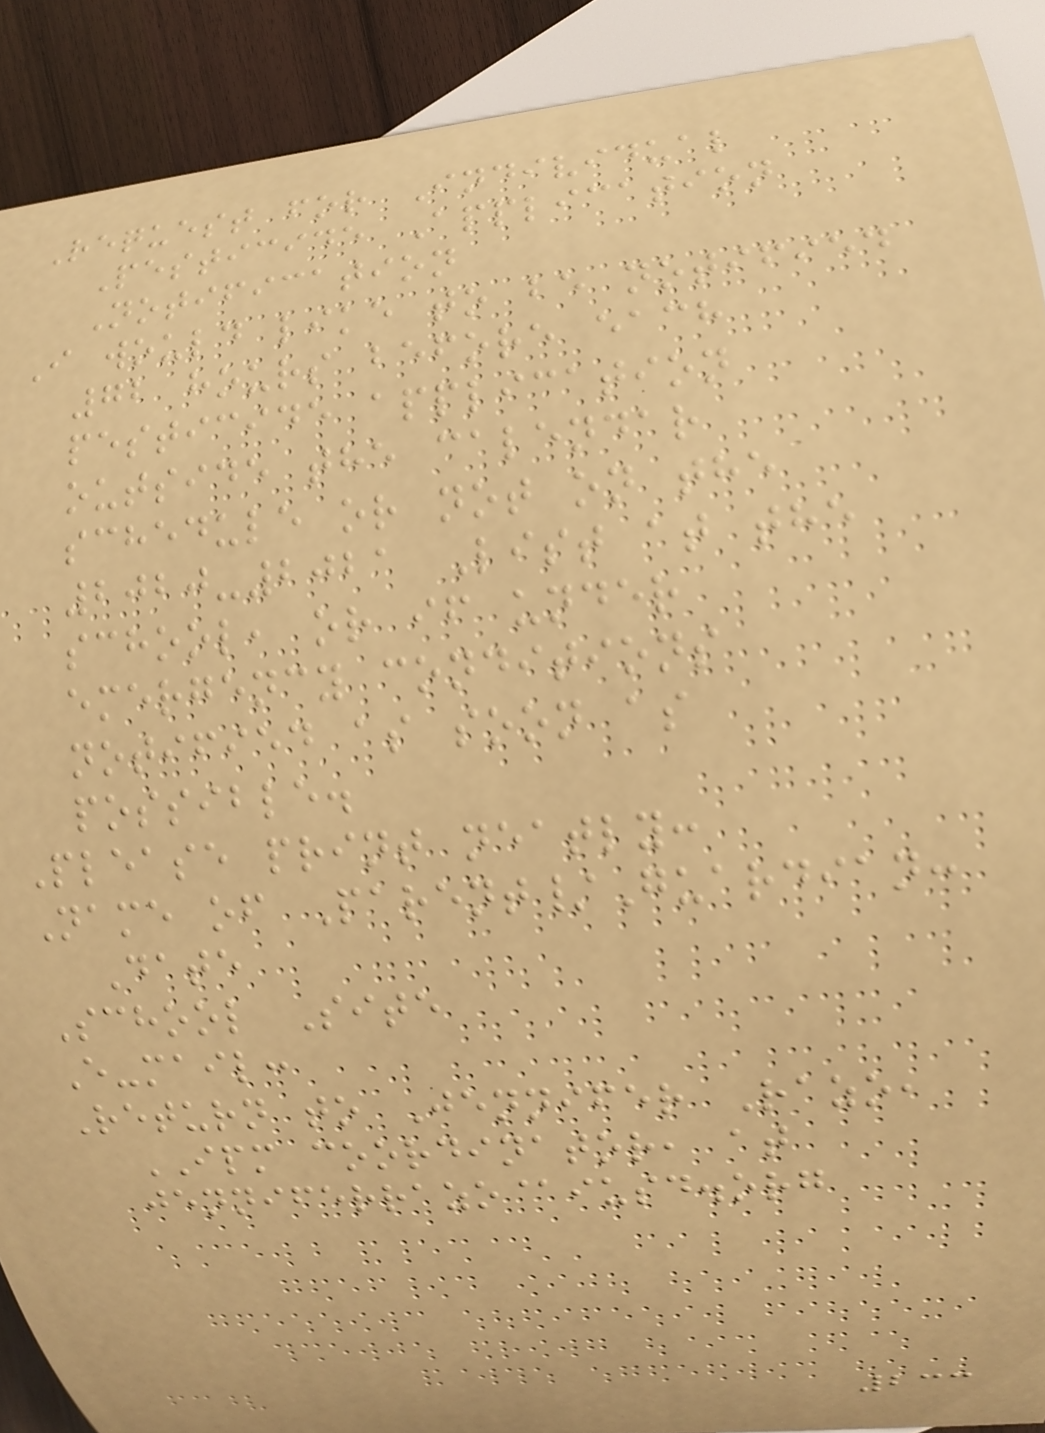Request for Individual
Pesticide Application
Notification
I would like to be notified
72 hours before each
pesticide application
outside the calendar
schedule or not on the
2020-2021 List at the
school, or if under
emergency conditions
notified as soon as
possible.
Please print neatly:
Name of Parent/Guardian:
Date
School Site
E-mail:
Return to Jennifer Razo,
IPM coordinator, at
jenniferrazo@iusd.org
233
